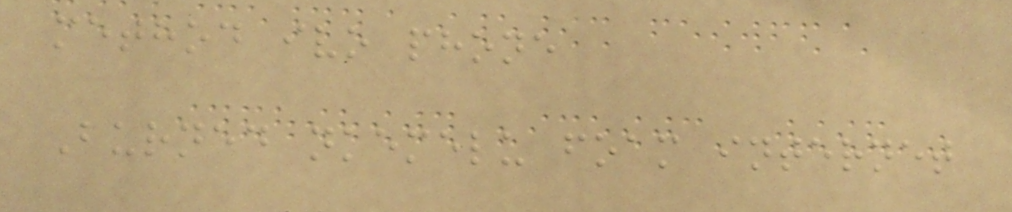method ivo phone
Burned nkemelu foam internet
